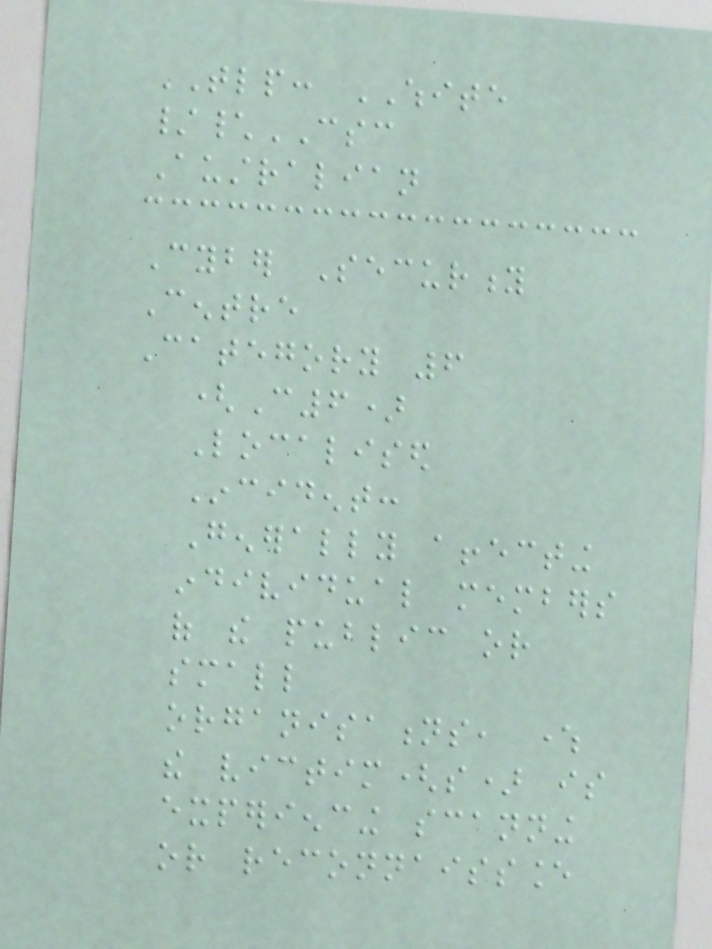TLP: WHITE
/\CSC
Australian
Cyber Security
Centre
Category 6
(C6)
Localised
Incident:
Generally affecting
individual members
of the public or
small
organisations, where
the victim(s) is
experiencing scanning
or reconnaissance
